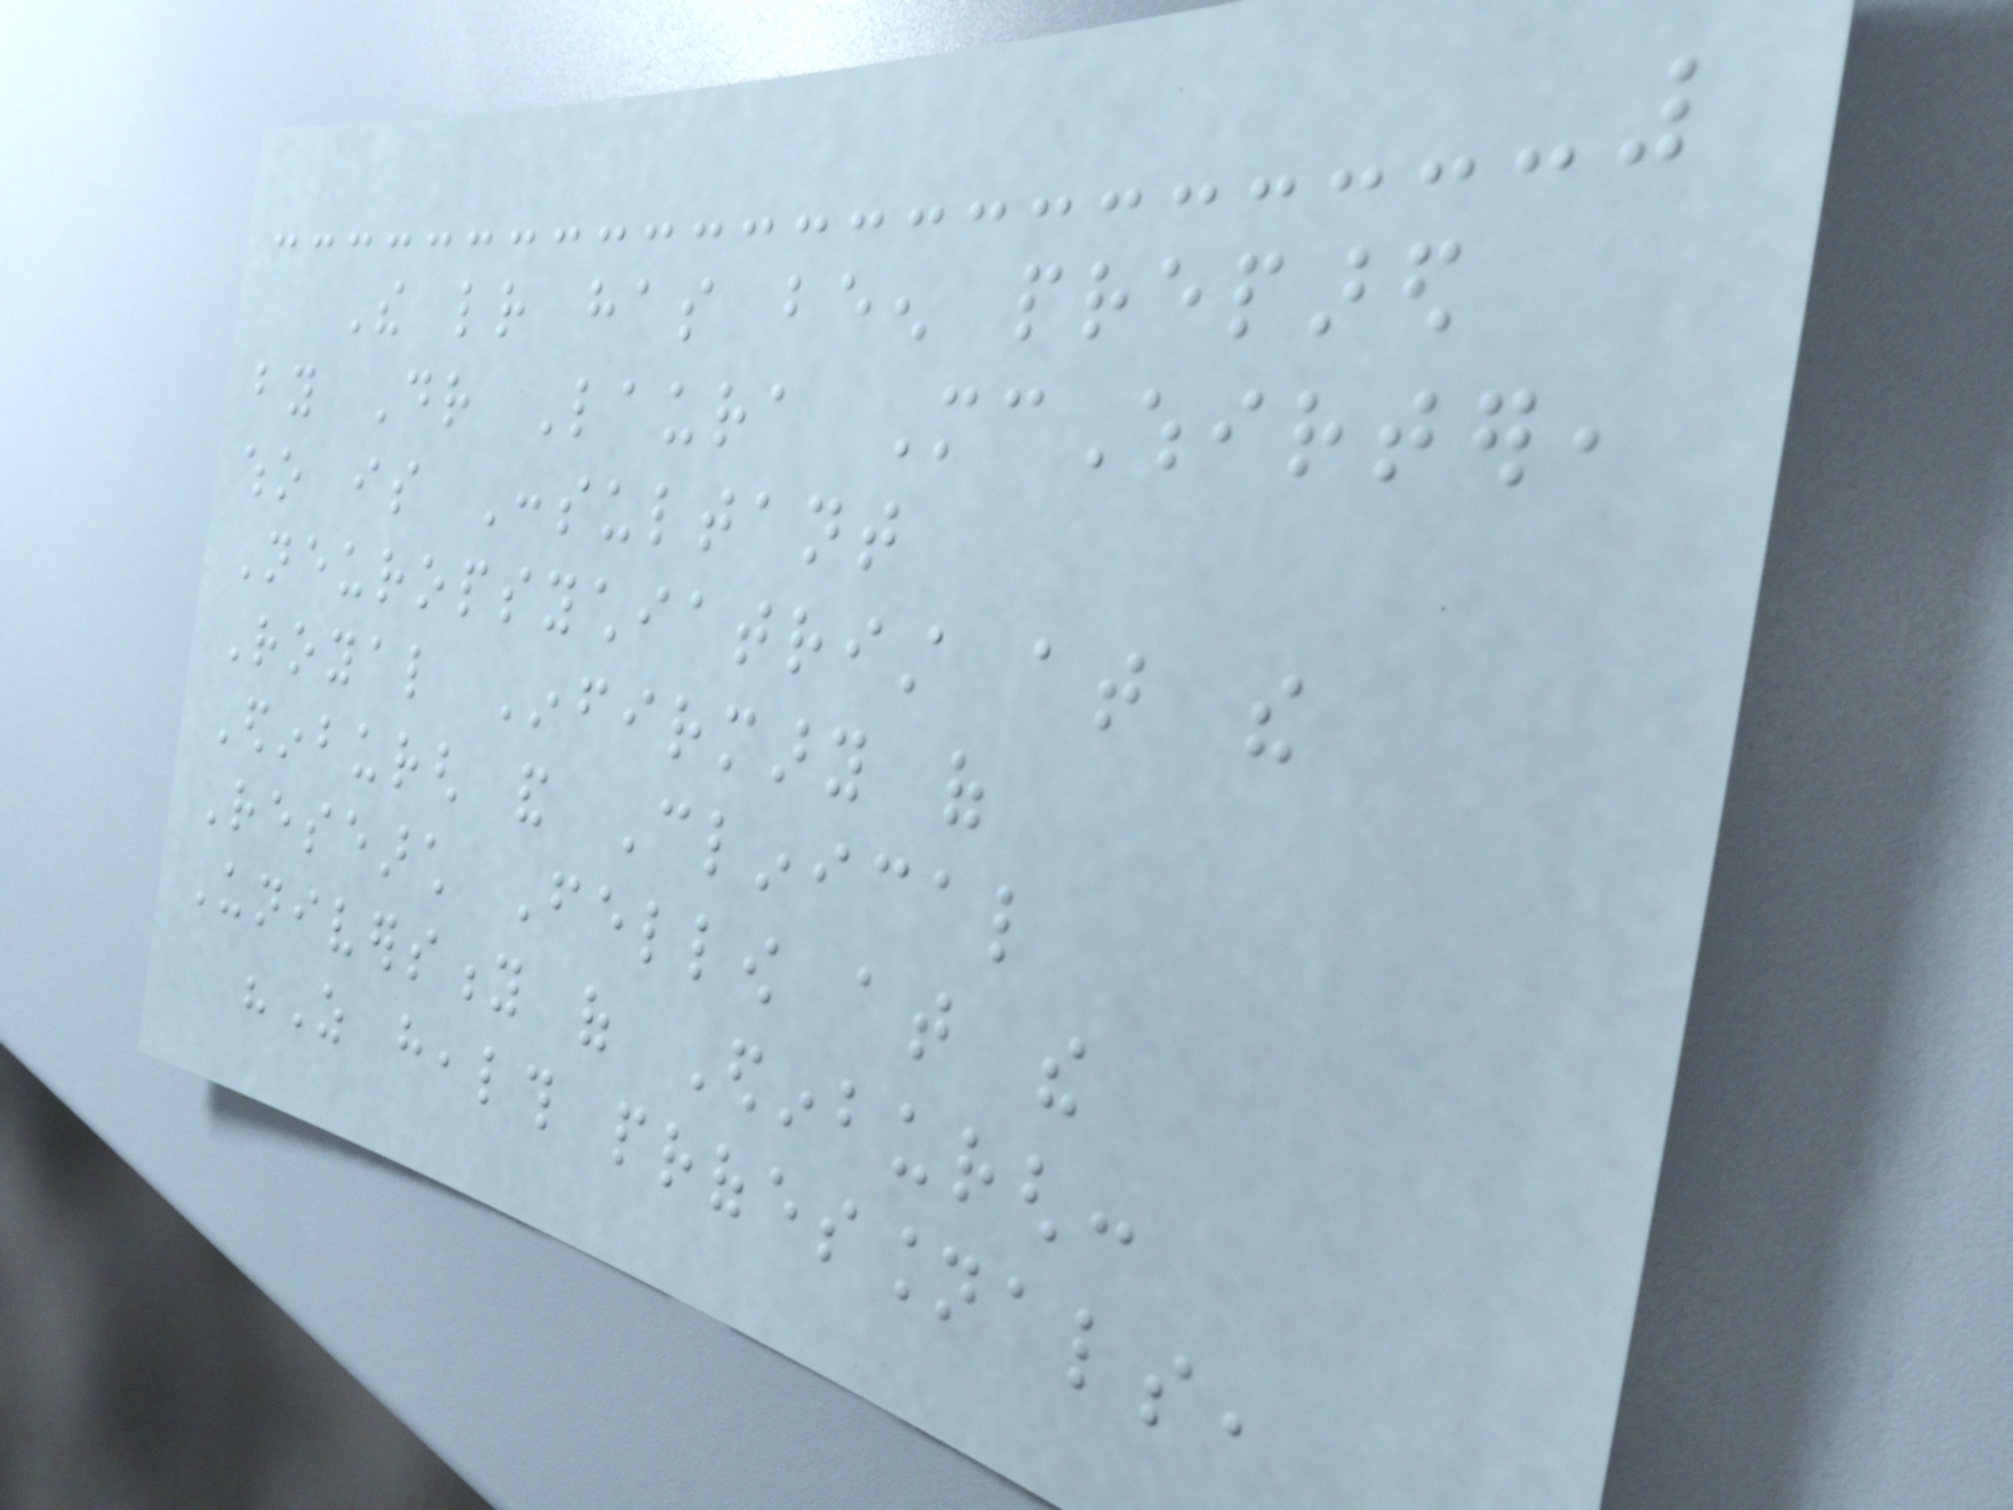The letter has been prepared
by Dr Laura McWhirter,
who is Consultant
Neuropsychiatrist at the
Royal Infirmary of
Edinburgh and Clinical
Research Fellow at the
University of Edinburgh:
"As health professionals,
